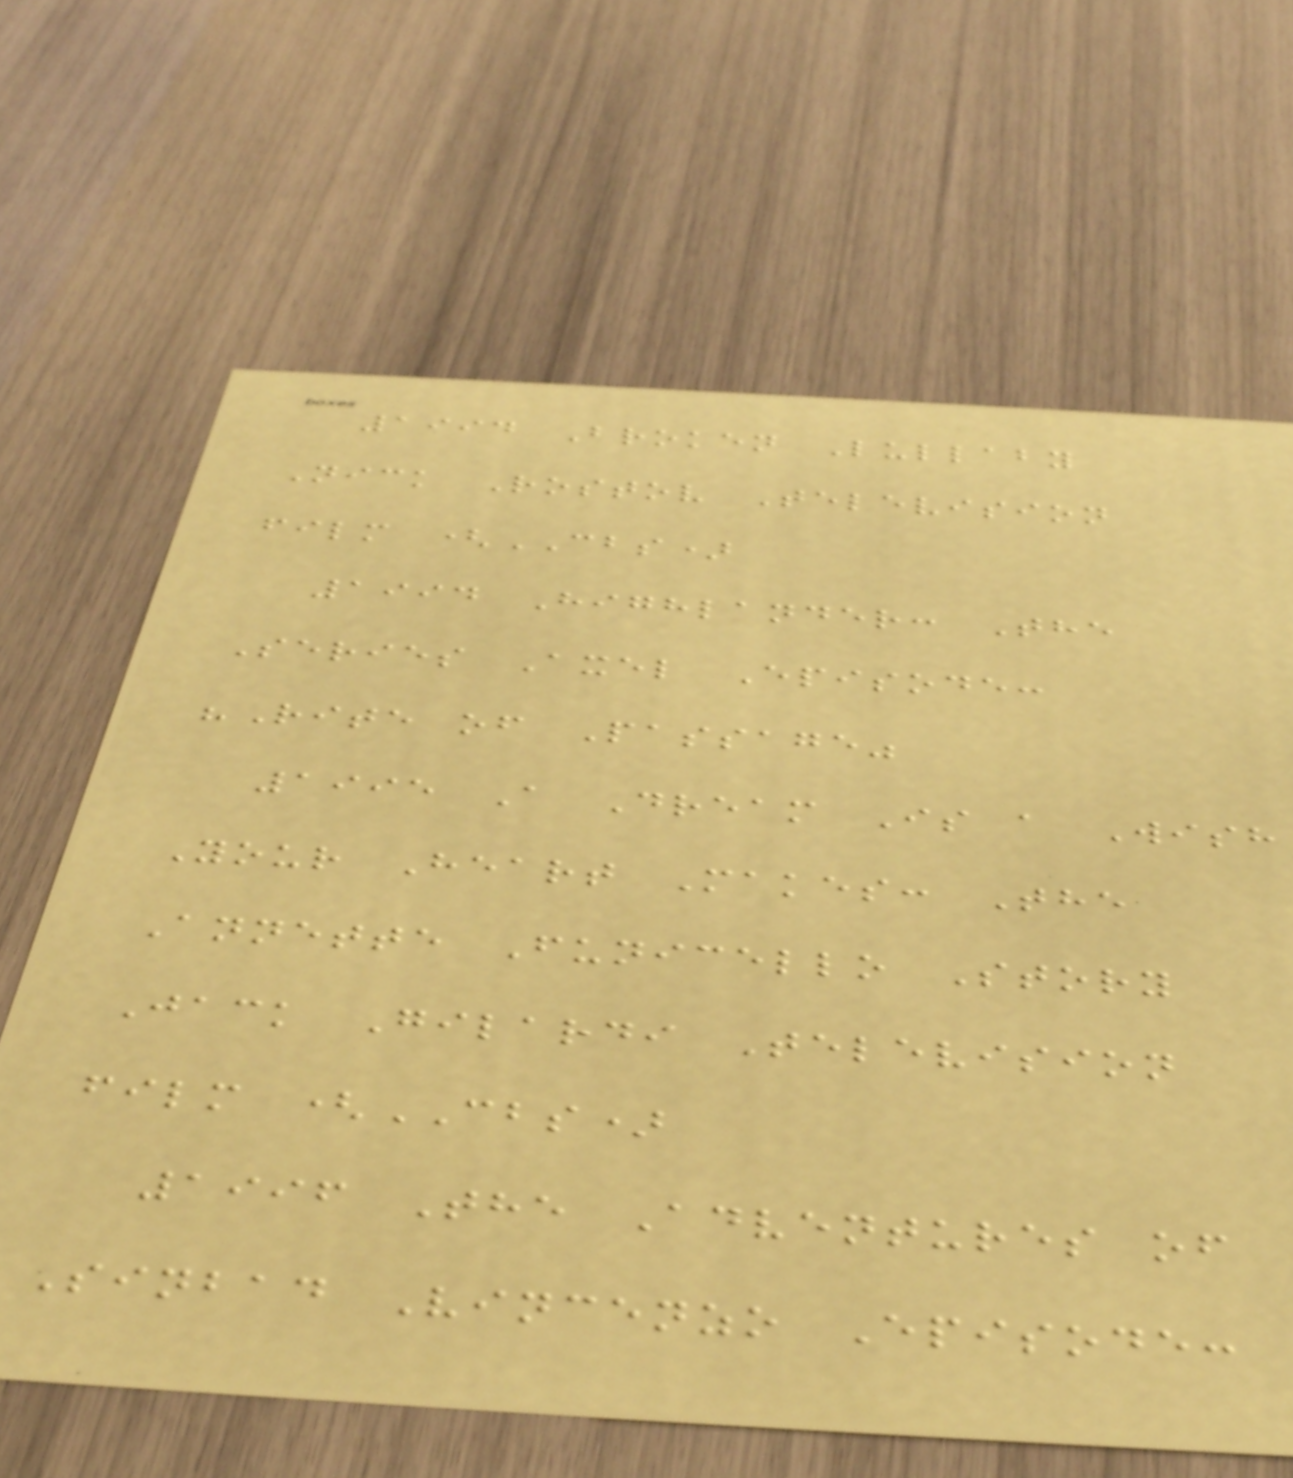1994 Broken Lullaby
Nick Rostov Television
film (CBS)
1994 Highlander: The
Series Axel Episode:
"Rite of Passage"
1995 A Dream Is a Wish
Your Heart Makes: The
Annette Funicello Story
Jack Gilardi Television
film (CBS)
1996 The Adventures of
Sinbad Vincenzo Episode:
